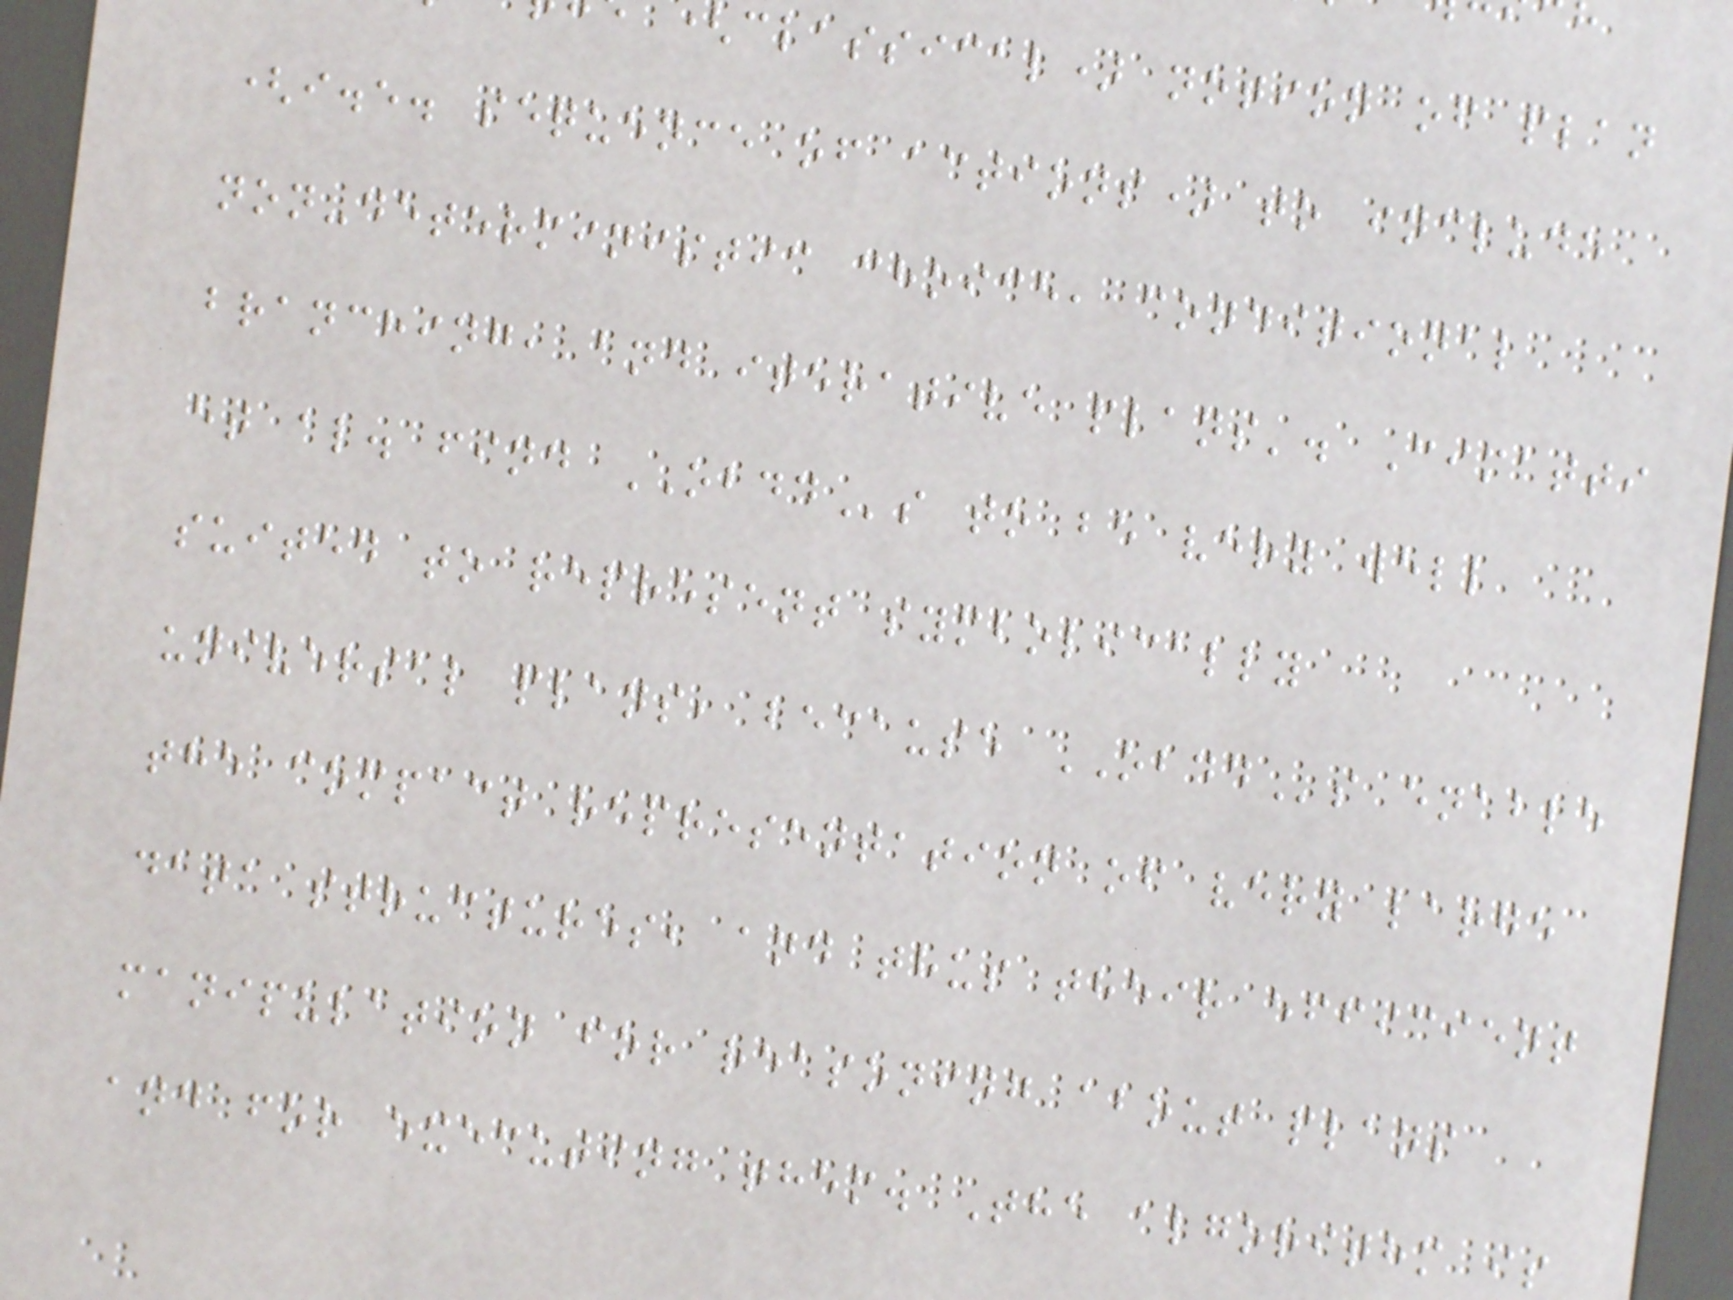(classical) notion of plan
(i.e. sequence of actions) to include
non-deterministic choice, conditional
branching, and iterative plans'. Cimatti
et al. find OBDDs to be very well
suited to represent symbolically
universal plans, because OBDDs enable
the compact representation of very large
data structures, and thus their efficient
manipulation for reasoning about plans
and for executing them. The algorithm is
